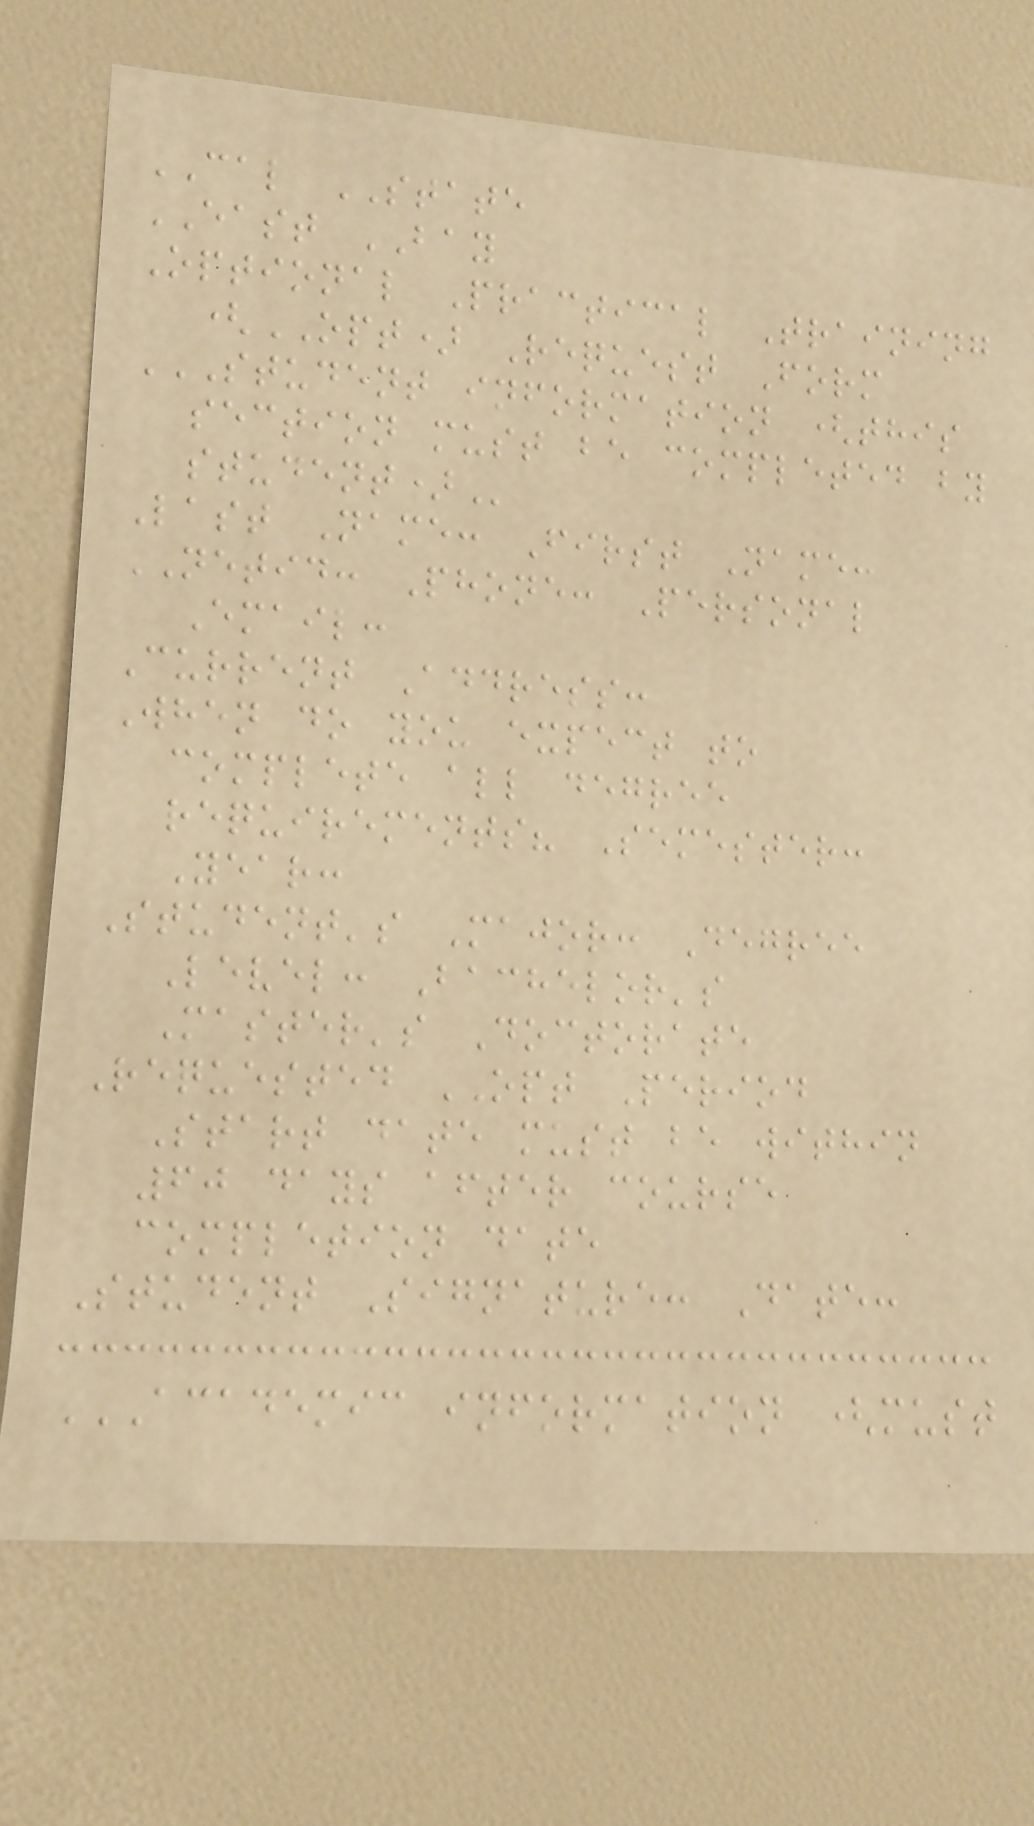CAL STATE
EAST BAY
Optional Practical Training
(OPT) Request Form
STUDENT INFORMATION (THIS
SECTION MUST BE COMPLETED BY
STUDENT)
Last Name: First Name:
NETID: Phone: Personal
Email:
Current Address:
When do you expect to
complete all degree
requirements? Semester:
Year:
Student's Major: Degree
Level: Bachelor's
Master's Doctorate
Requested OPT Period
Start date must be within
60 days after course
completion date
Student Signature: Date:
ACADEMIC INFORMATION (MUST
